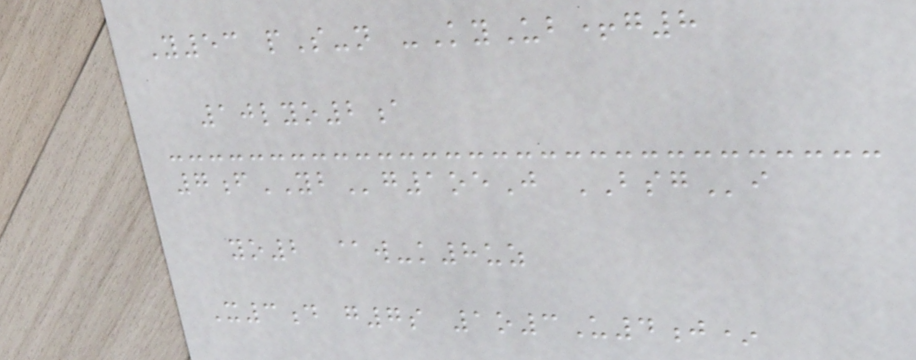Y53 pS-n -KyUb+g8
10lyo2a
7fYBg1oeJ BSGi
yo2 @w-k8uz
X3d g7s 1o3U4j*
